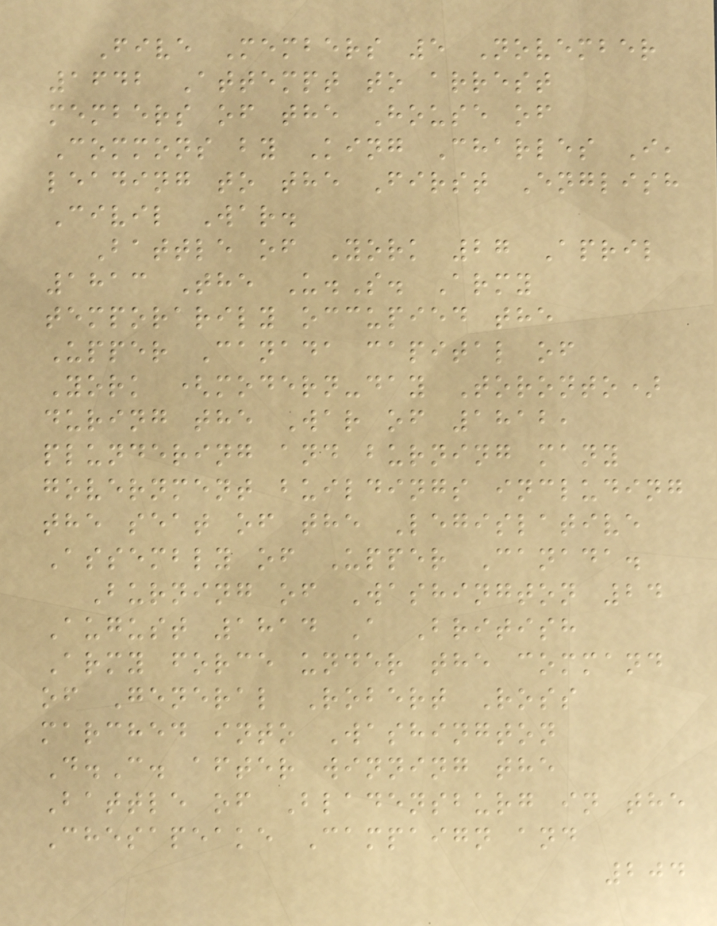Five Members 5 November
1642 Attempt to arrest
members of the House of
Commons by King Charles I,
leading to the First English
Civil War.
Battle of York 27 April
1813 The U.S. Army
temporarily occupied the
Upper Canada capital of
York (modern-day Toronto)
during the War of 1812,
plundering and burning many
government buildings including
the seat of the Legislative
Assembly of Upper Canada.
Burning of Washington 24
August 1814 A British
Army force under the command
of General Robert Ross
marched into Washington
D.C. after winning the
Battle of Bladensburg in the
Chesapeake Campaign and
204
